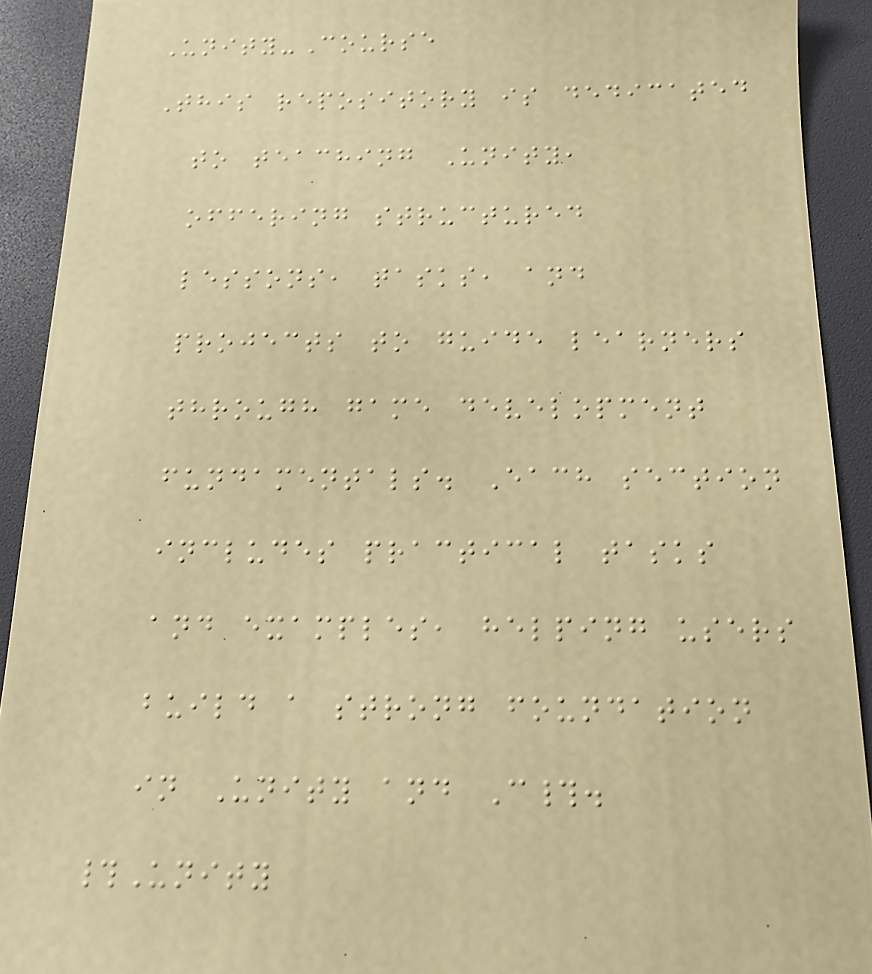Unity-Course
This repository is dedicated
to teaching Unity,
offering structured
lessons, tasks, and
projects to guide learners
through game development
fundamentals. Each section
includes practical tasks
and examples, helping users
build a strong foundation
in Unity and C#.
#Unity
